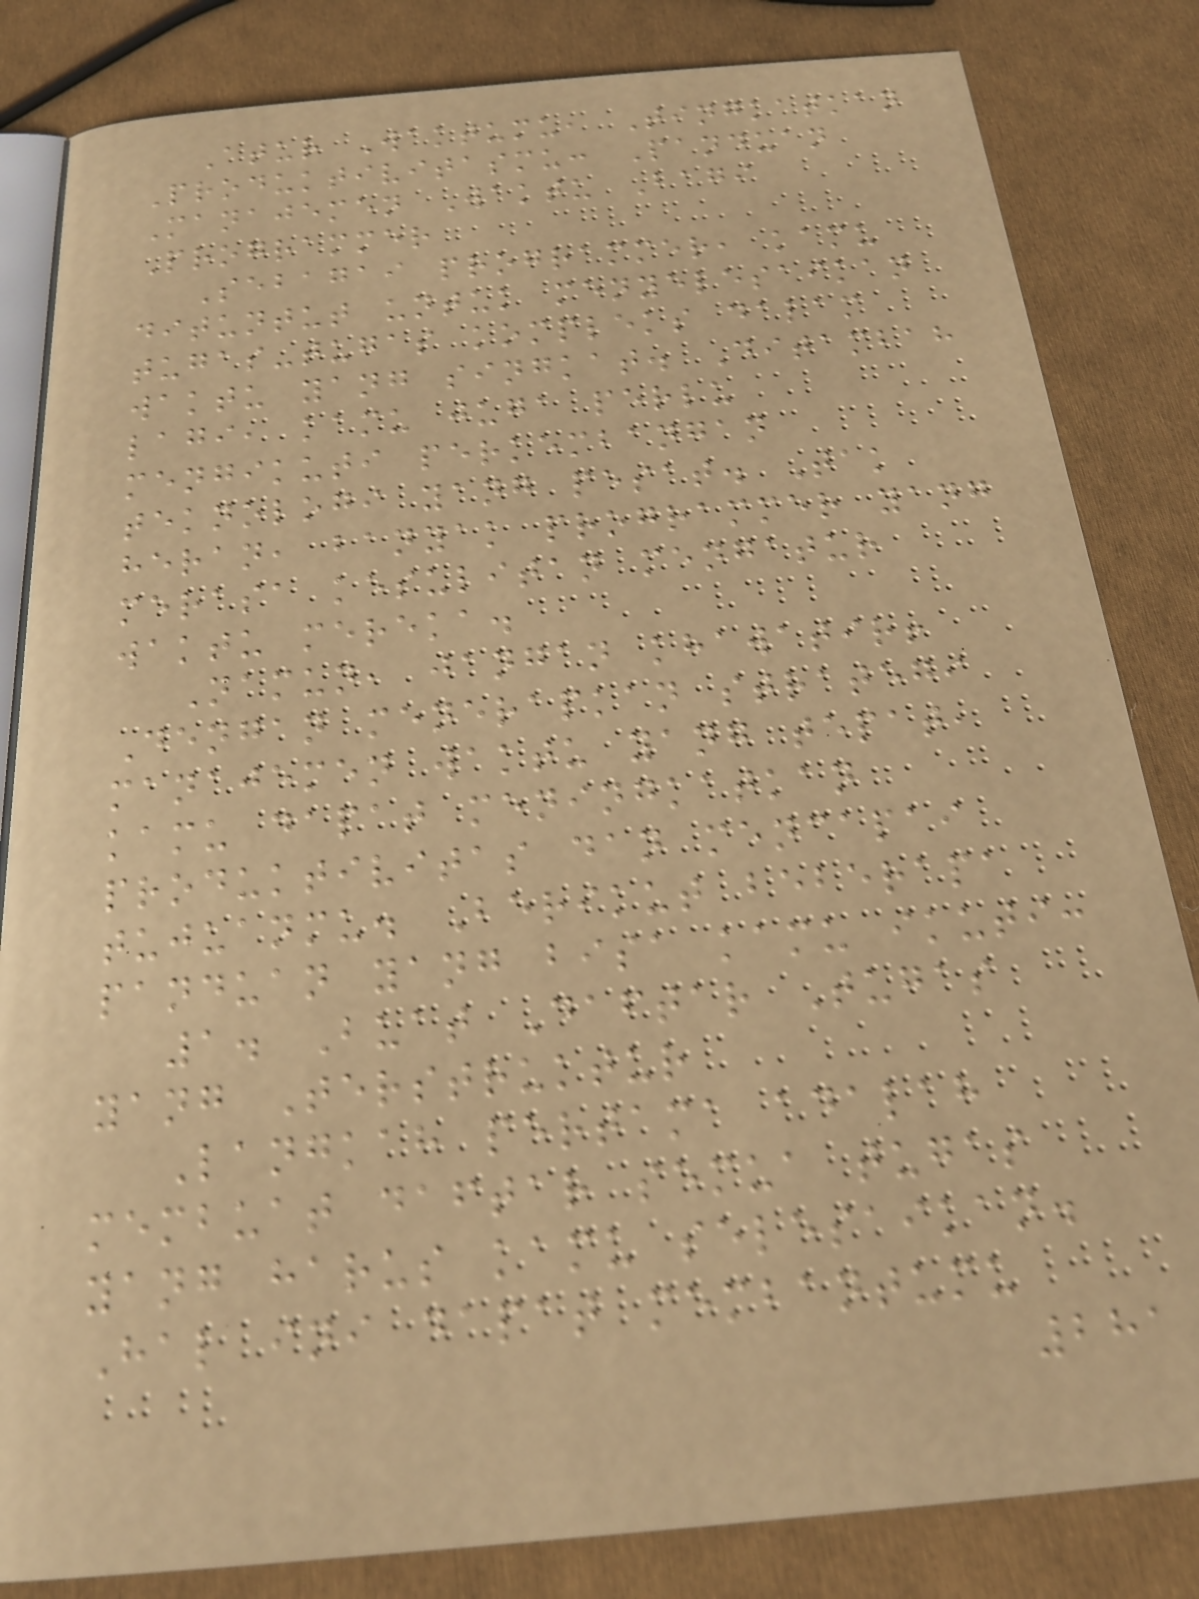Atur Waktumu, Tingkatkan
Produktivitasmu: Panduan
Manajemen Waktu Bagi
Programmer
Sebagai programmer, kamu
dituntut untuk menyelesaikan
tugas-tugas kompleks dalam
waktu yang singkat. Ditambah
lagi, kamu juga perlu
mengikuti perkembangan
teknologi yang pesat. Tak
heran, banyak programmer yang
merasa kesulitan mengatur
waktu mereka.
Namun, jangan khawatir!
Dengan menerapkan strategi
manajemen waktu yang tepat,
kamu dapat meningkatkan
produktivitas dan mencapai
tujuanmu. Berikut beberapa
panduan yang bisa kamu ikuti:
1. Buat Daftar Tugas
yang Terstruktur
Langkah pertama adalah
membuat daftar semua tugas
yang harus kamu selesaikan.
Hal ini dapat membantumu
281
